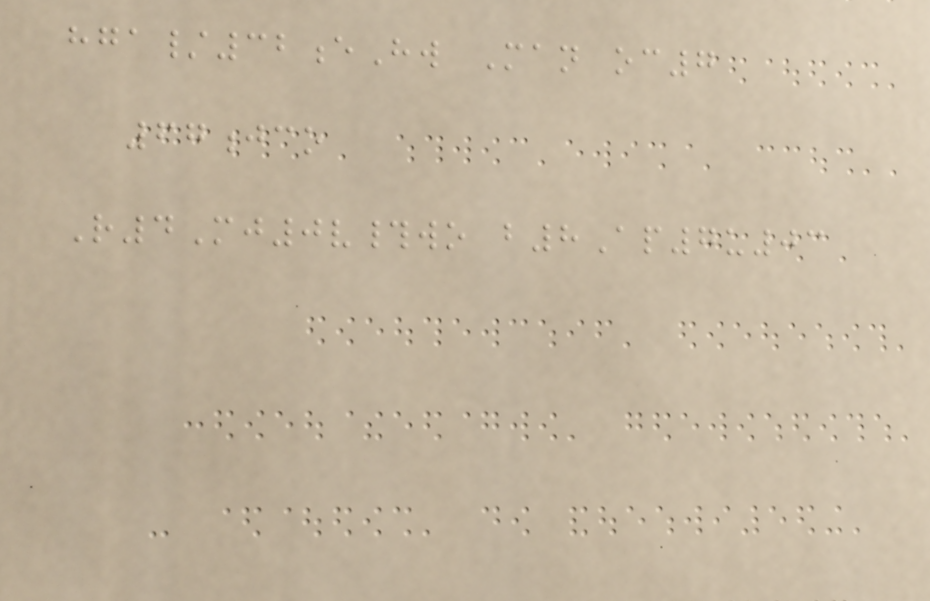hga/32eHw Man oc7
67jco
R4Mj0v#wo b8Ap7u03
